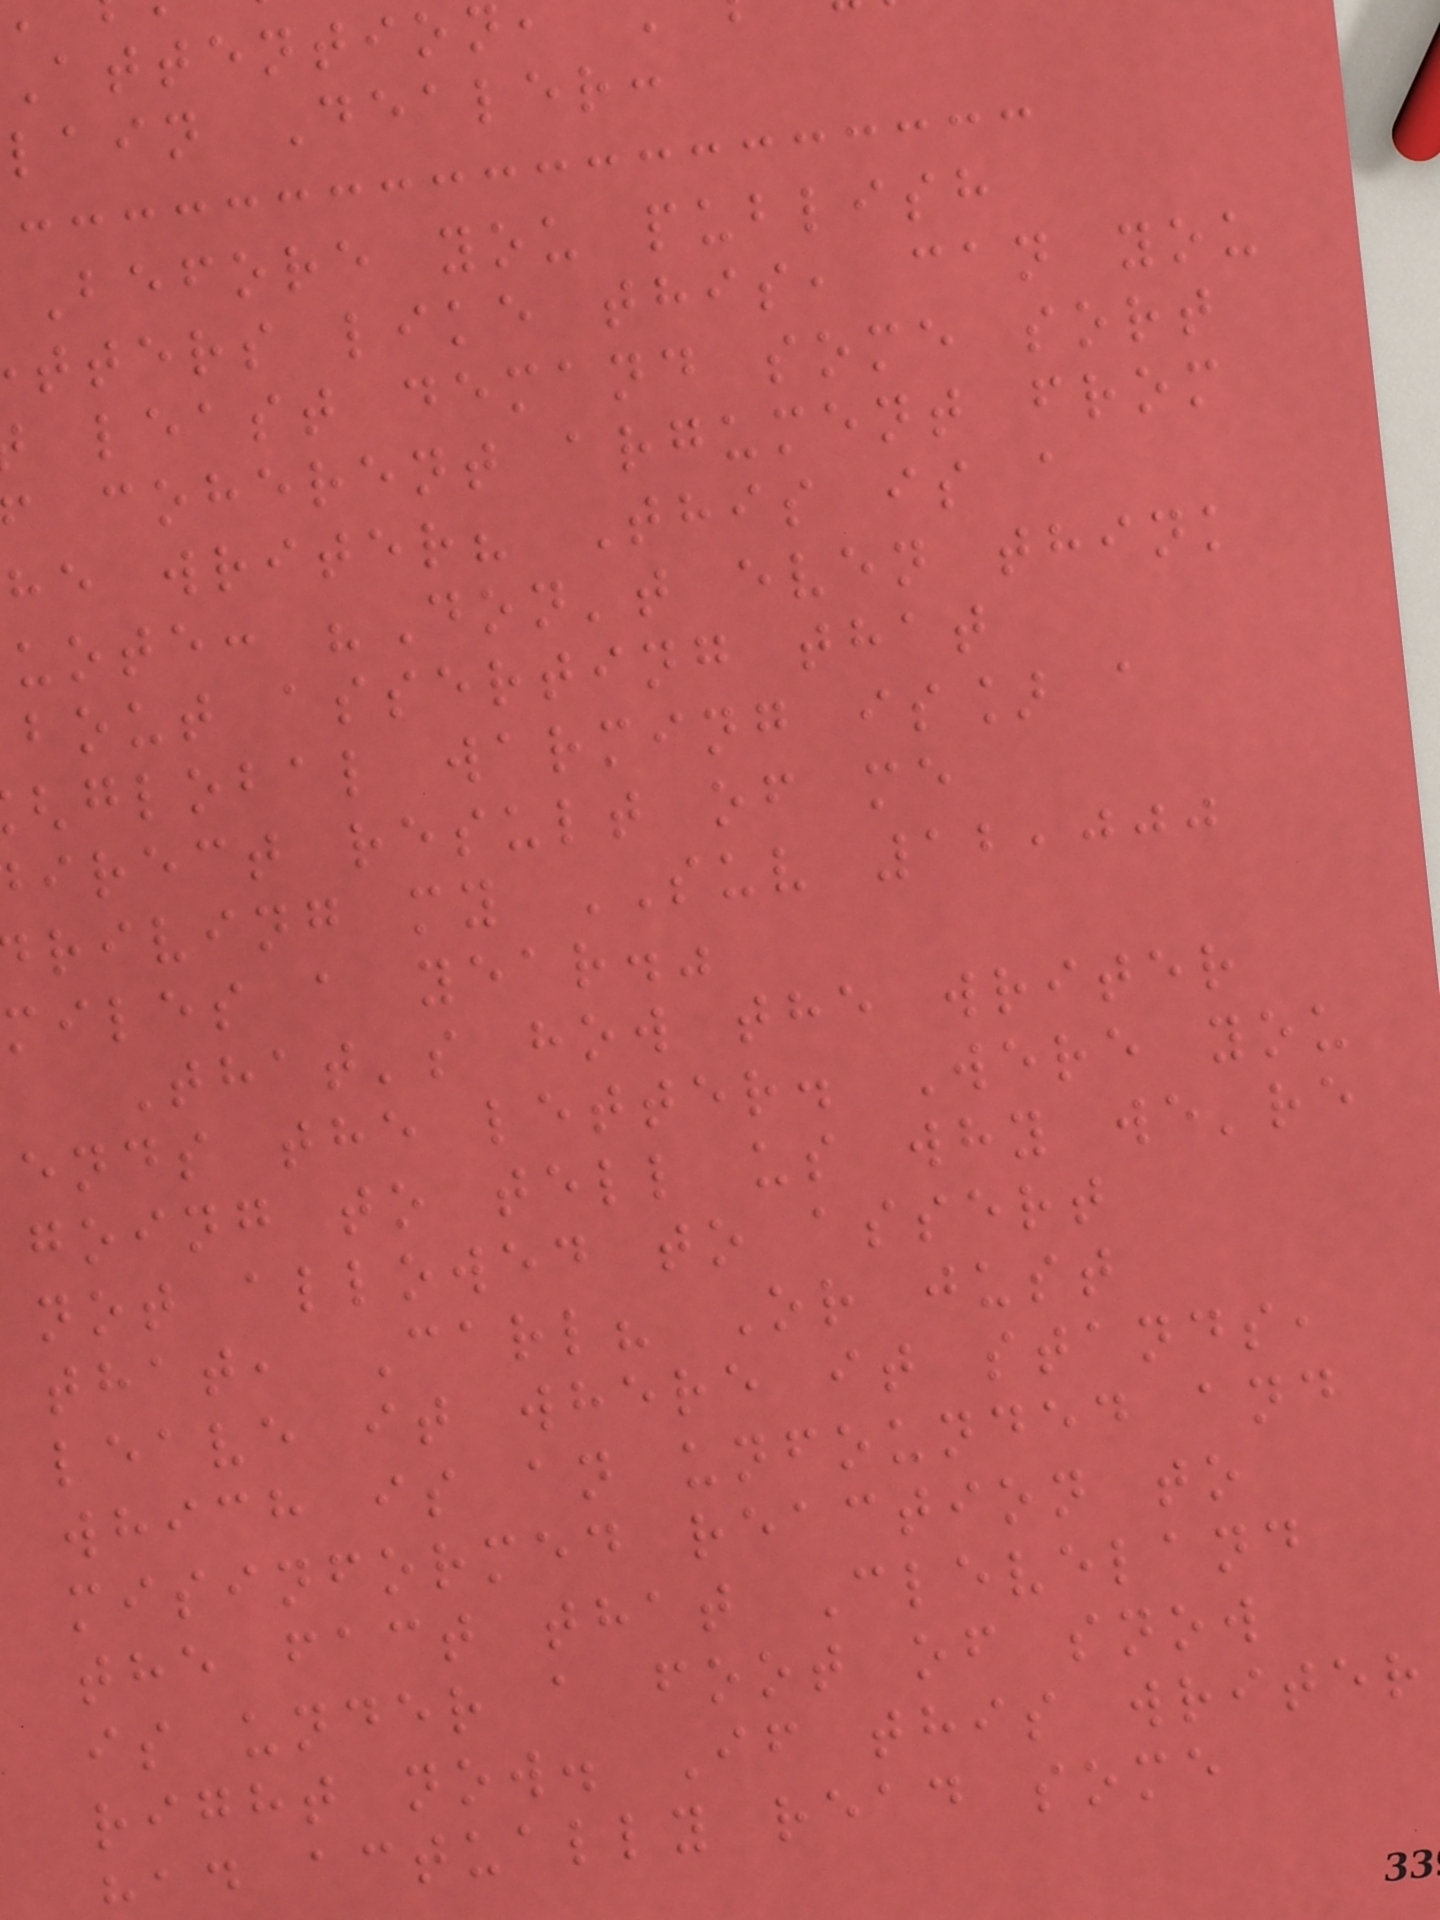Attention
lain Dealer:
Before you publish
tters like this, can you
least demand some sort
coherent argument from
he writer? This is a
uote: "Don't even think
bout asserting that
global warming is] a
irect result of me
riving my SUV 12,000
miles a year."
That's how the writer
ends the letter. Were you
going to tell us why we're
not allowed to assert
that, Carl? Or just
leave it where it stands,
which is an unfounded and
misinformed reaction to
the fact that Cleveland
is under a foot of snow
right now. If this writer
ad actually read some
